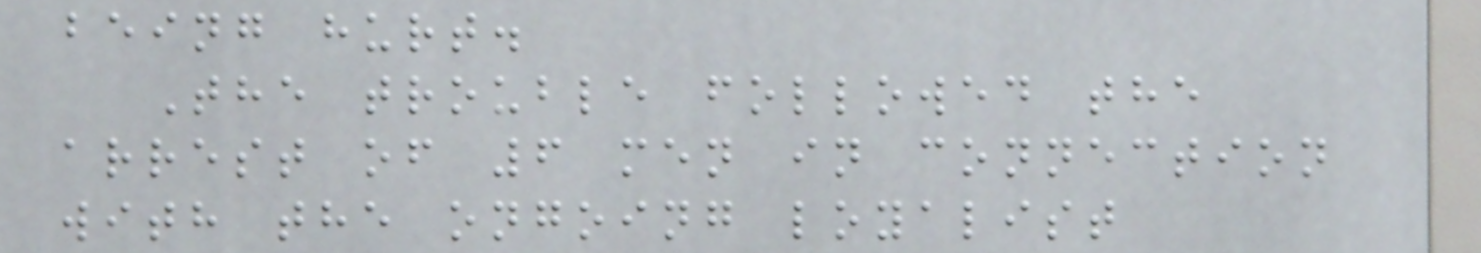being hurt.
The trouble followed the
arrest of 6 men in connection
with the ongoing loyalist
